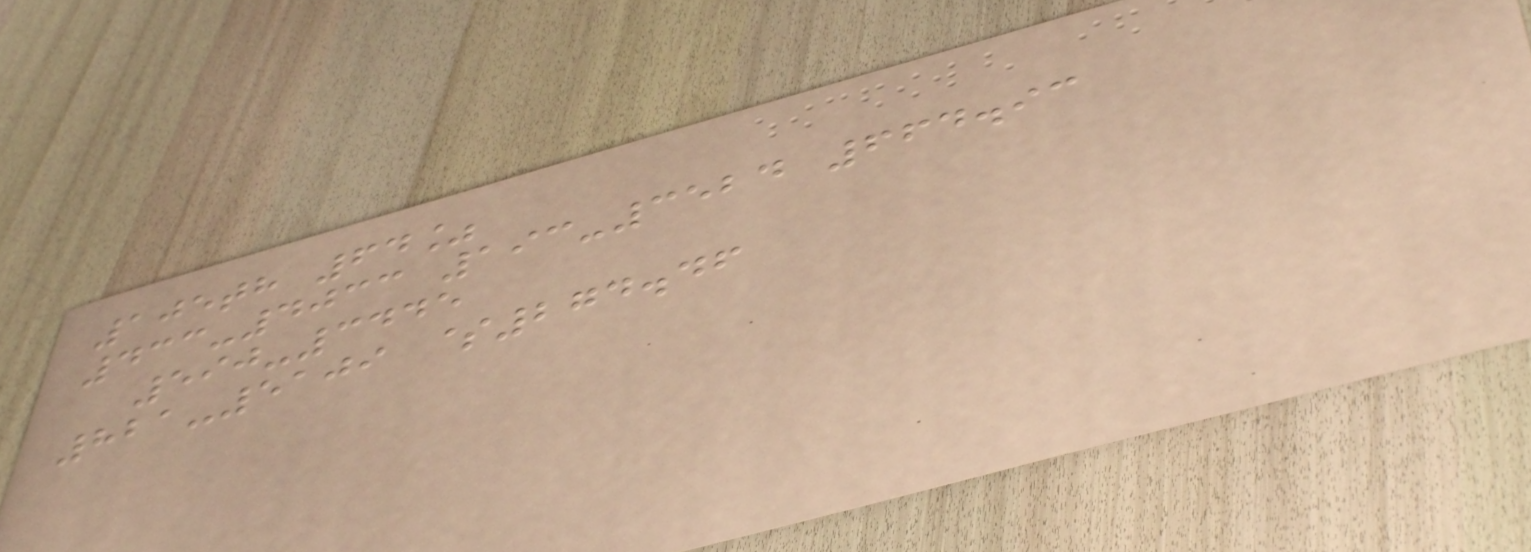105th 64%
433-4033 193-3524 664.93
590-3445
821-5109 $274.46
